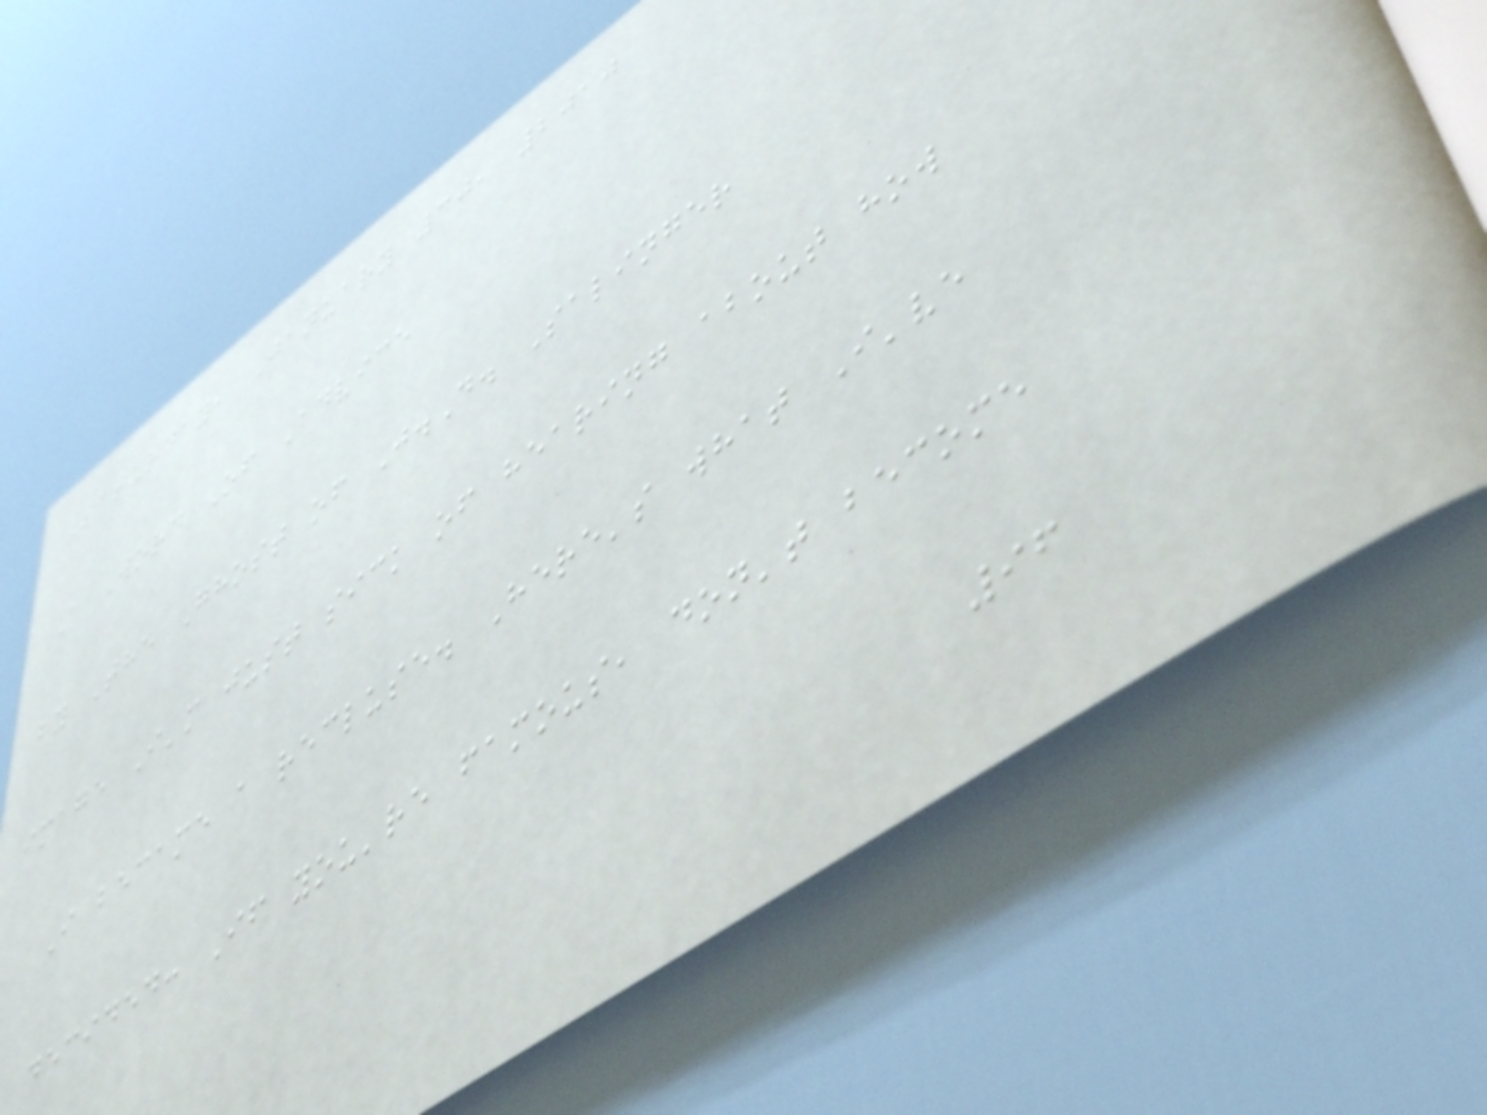Saturday, January 30, 2010
A Word Of Advice
by The Ghost of J.D. Salinger
image I'm just sick of hearing about how
I became a recluse. Here's what I've
decided: If you're famous, don't become
96
